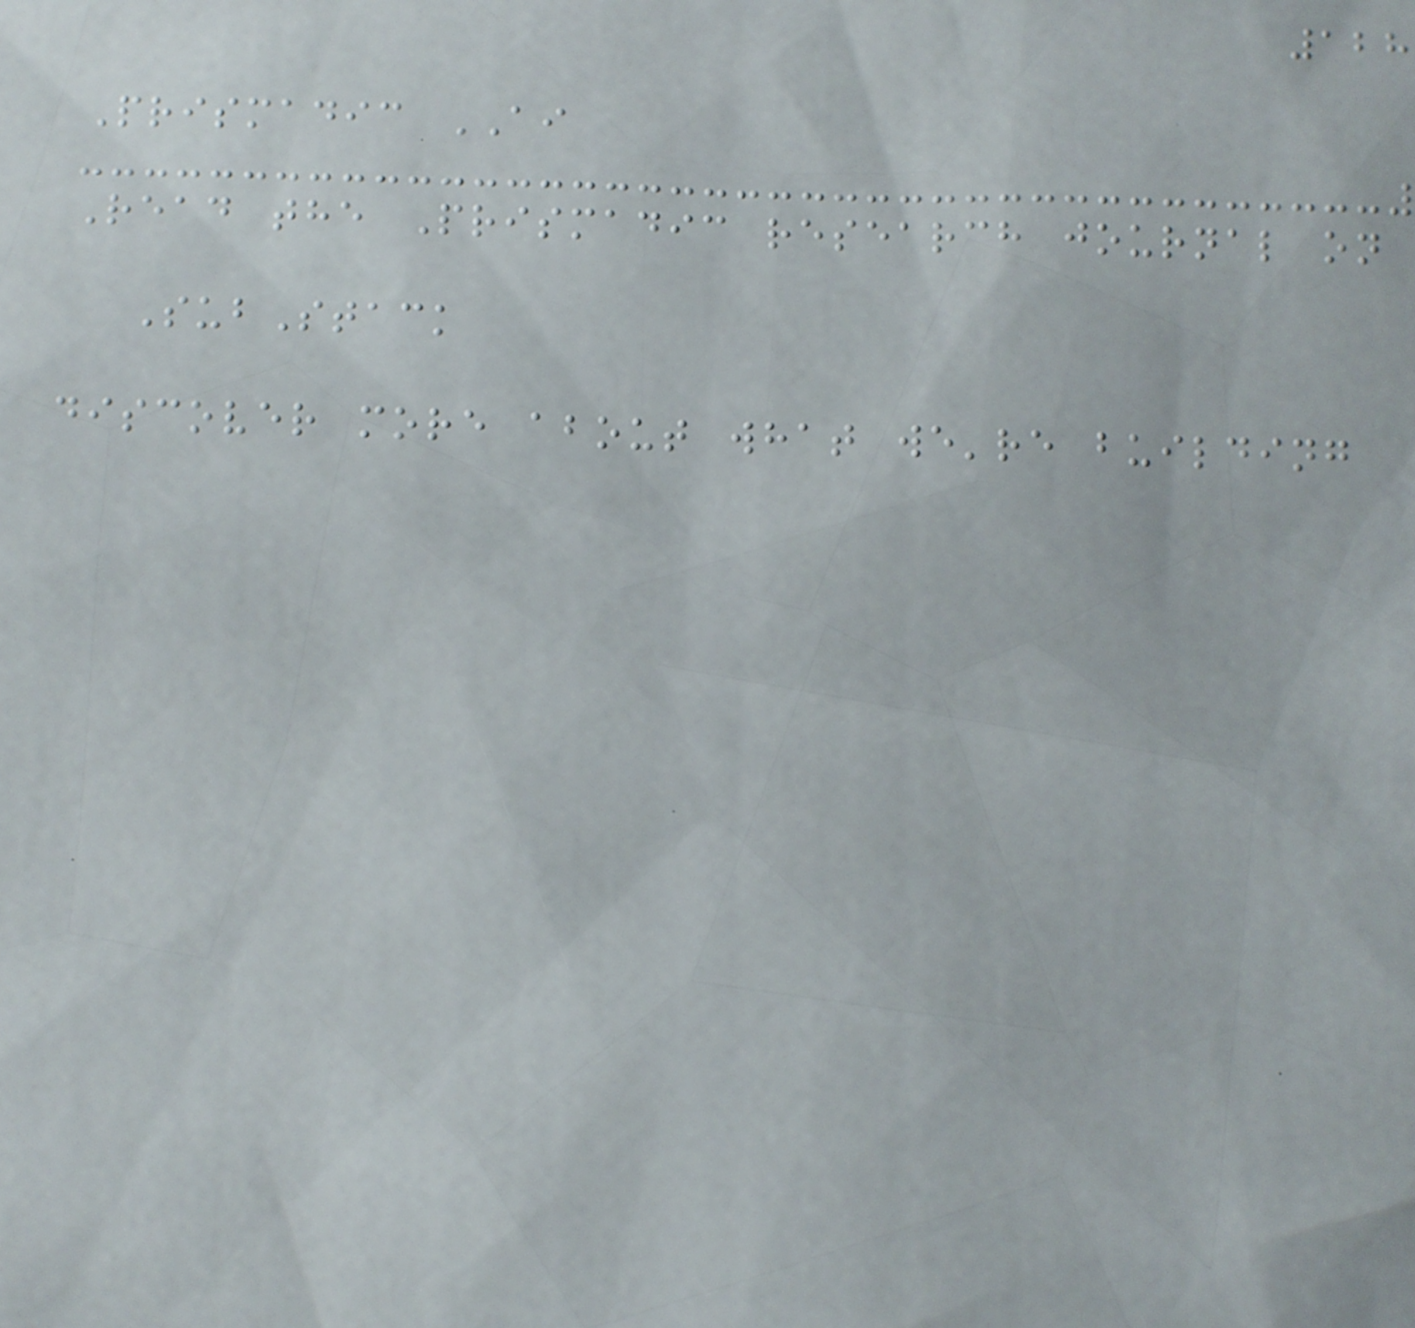128
Prismadic AI
Read the Prismadic research journal on
SubStack
discover more about what we're building
